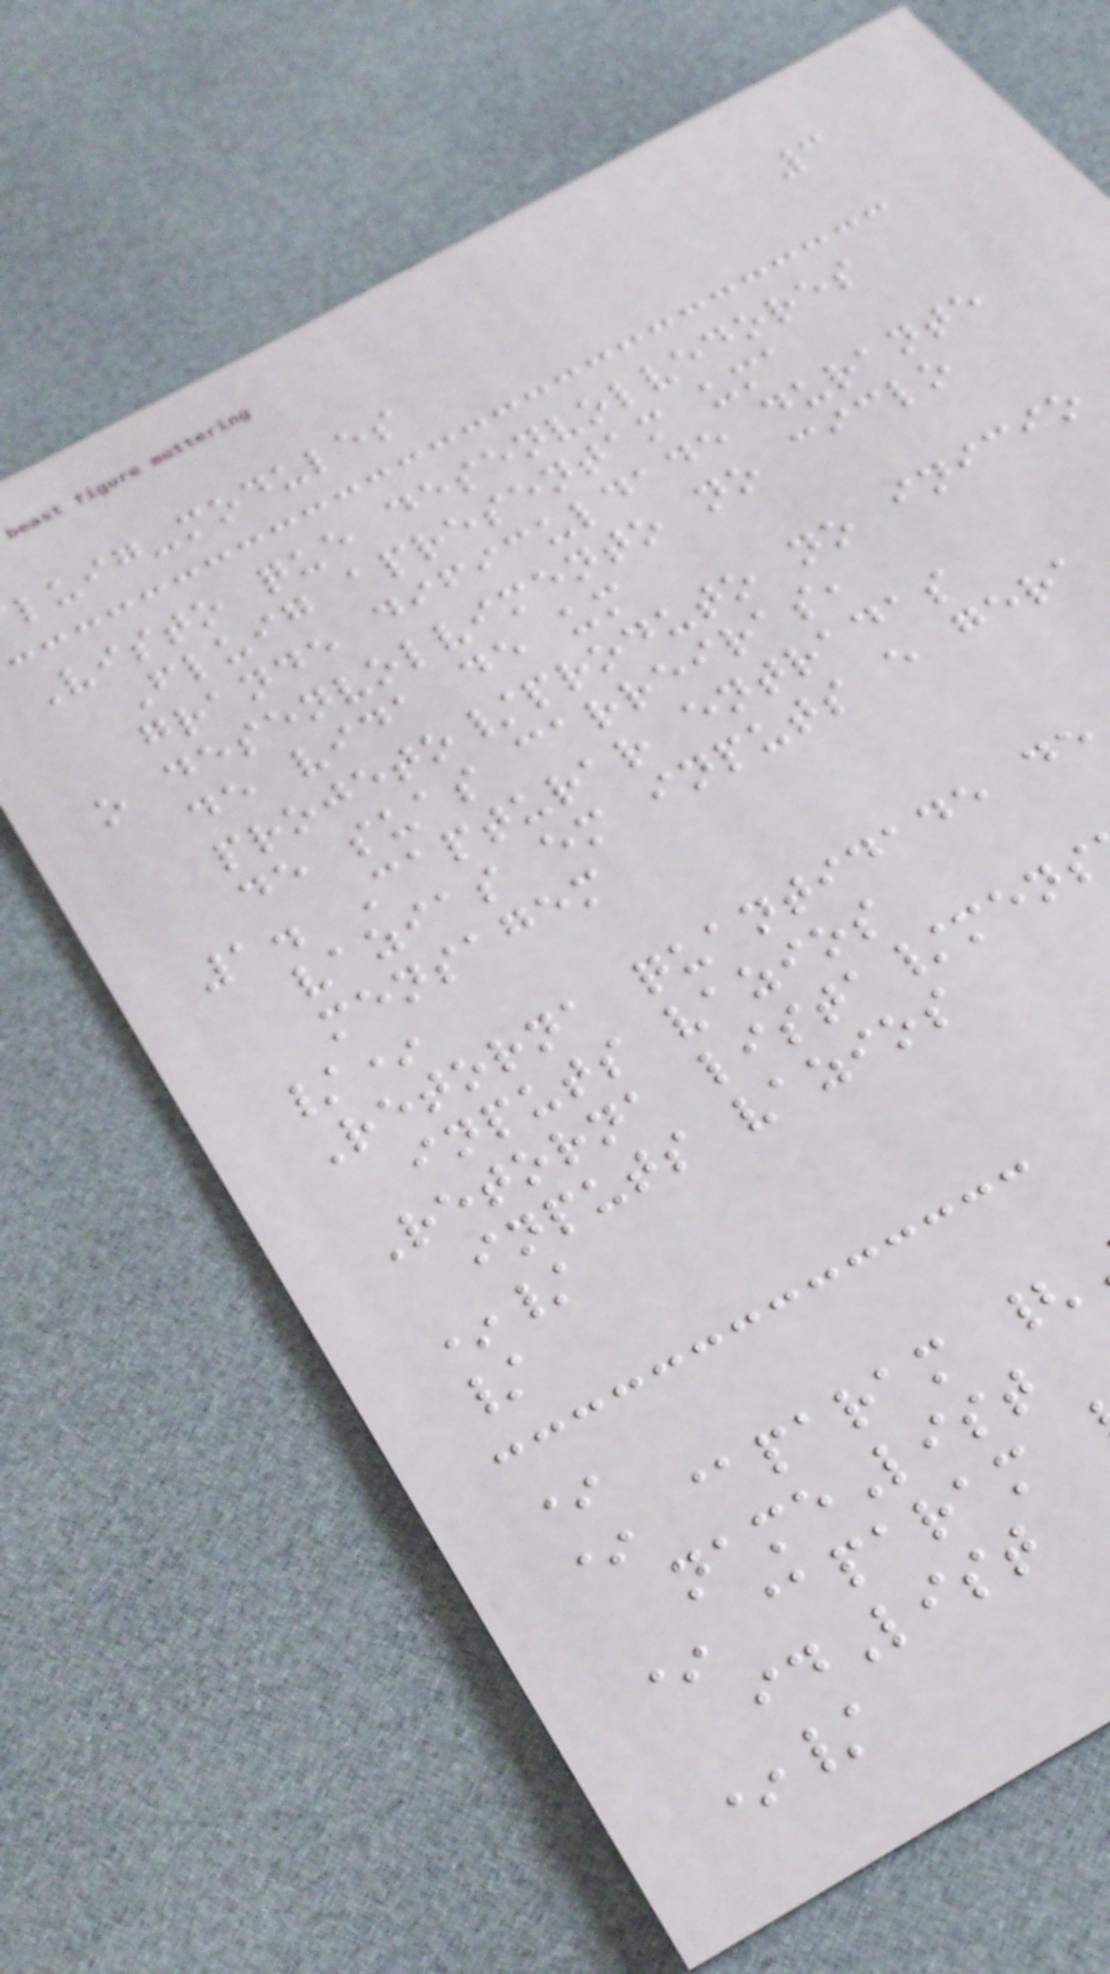3
luig-modules
Visto que desenvolvedores
Fluig apresentam uma
grande dificuldade durante
o desenvolvimento no ciclo
de vida de um
projeto/produto no inicio
de suas carreiras,
1. Capturar entradas
vazias em inputs e gera
mensagem
/*
Retorna quantidade de
inputs vazios
Retorna lista/mens
inputs vazios
*/
/
*
* @param {
nameList
* @param
idList
*/
